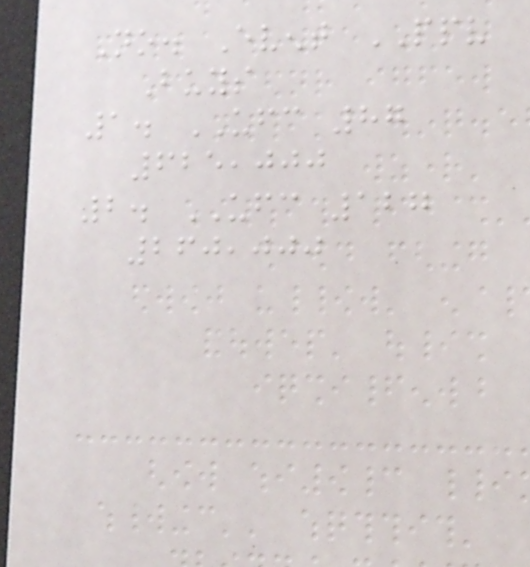No. Event PPV
Buys
1. UFC 87
625,000
2. UFC 127
260,000
